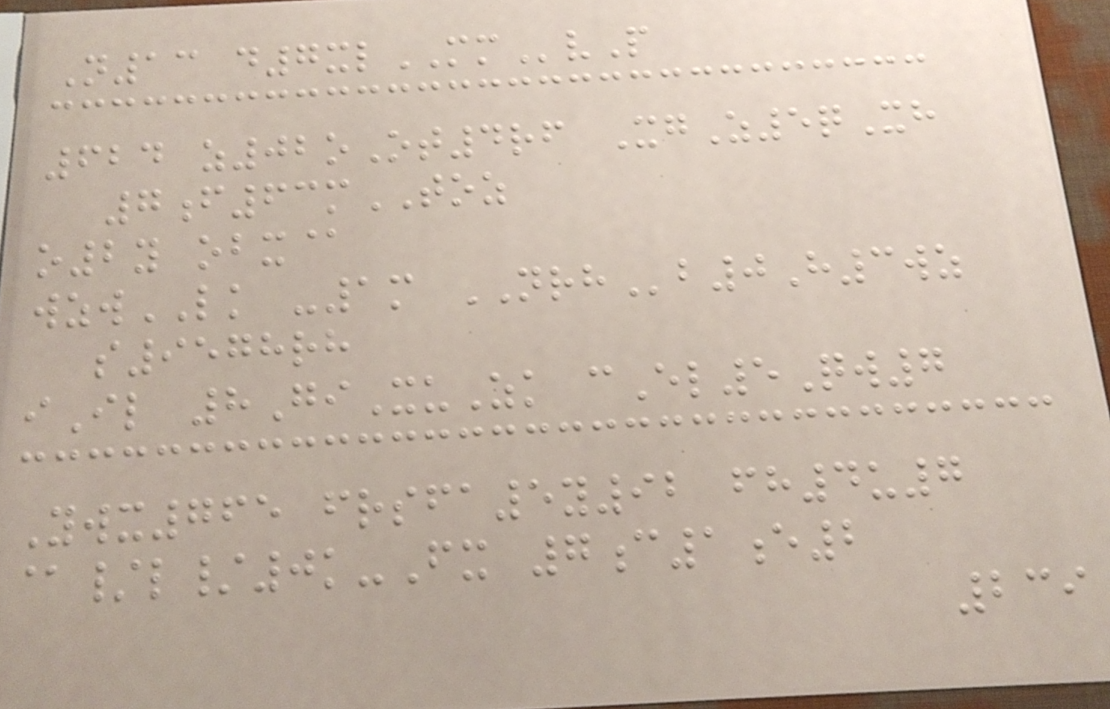N13 d7xlMMvP
624 z02oOt4rf XgZ5qXh
7f63mTOZ
o2y obx@
wzwLK -1m NRHb0H3wz
s9578rh
iIl 8GiXuZk cEl5Qw7
Ywx765 frsfa5y92 fh4u7
@/l/0k-Fx 7c1e2
239
